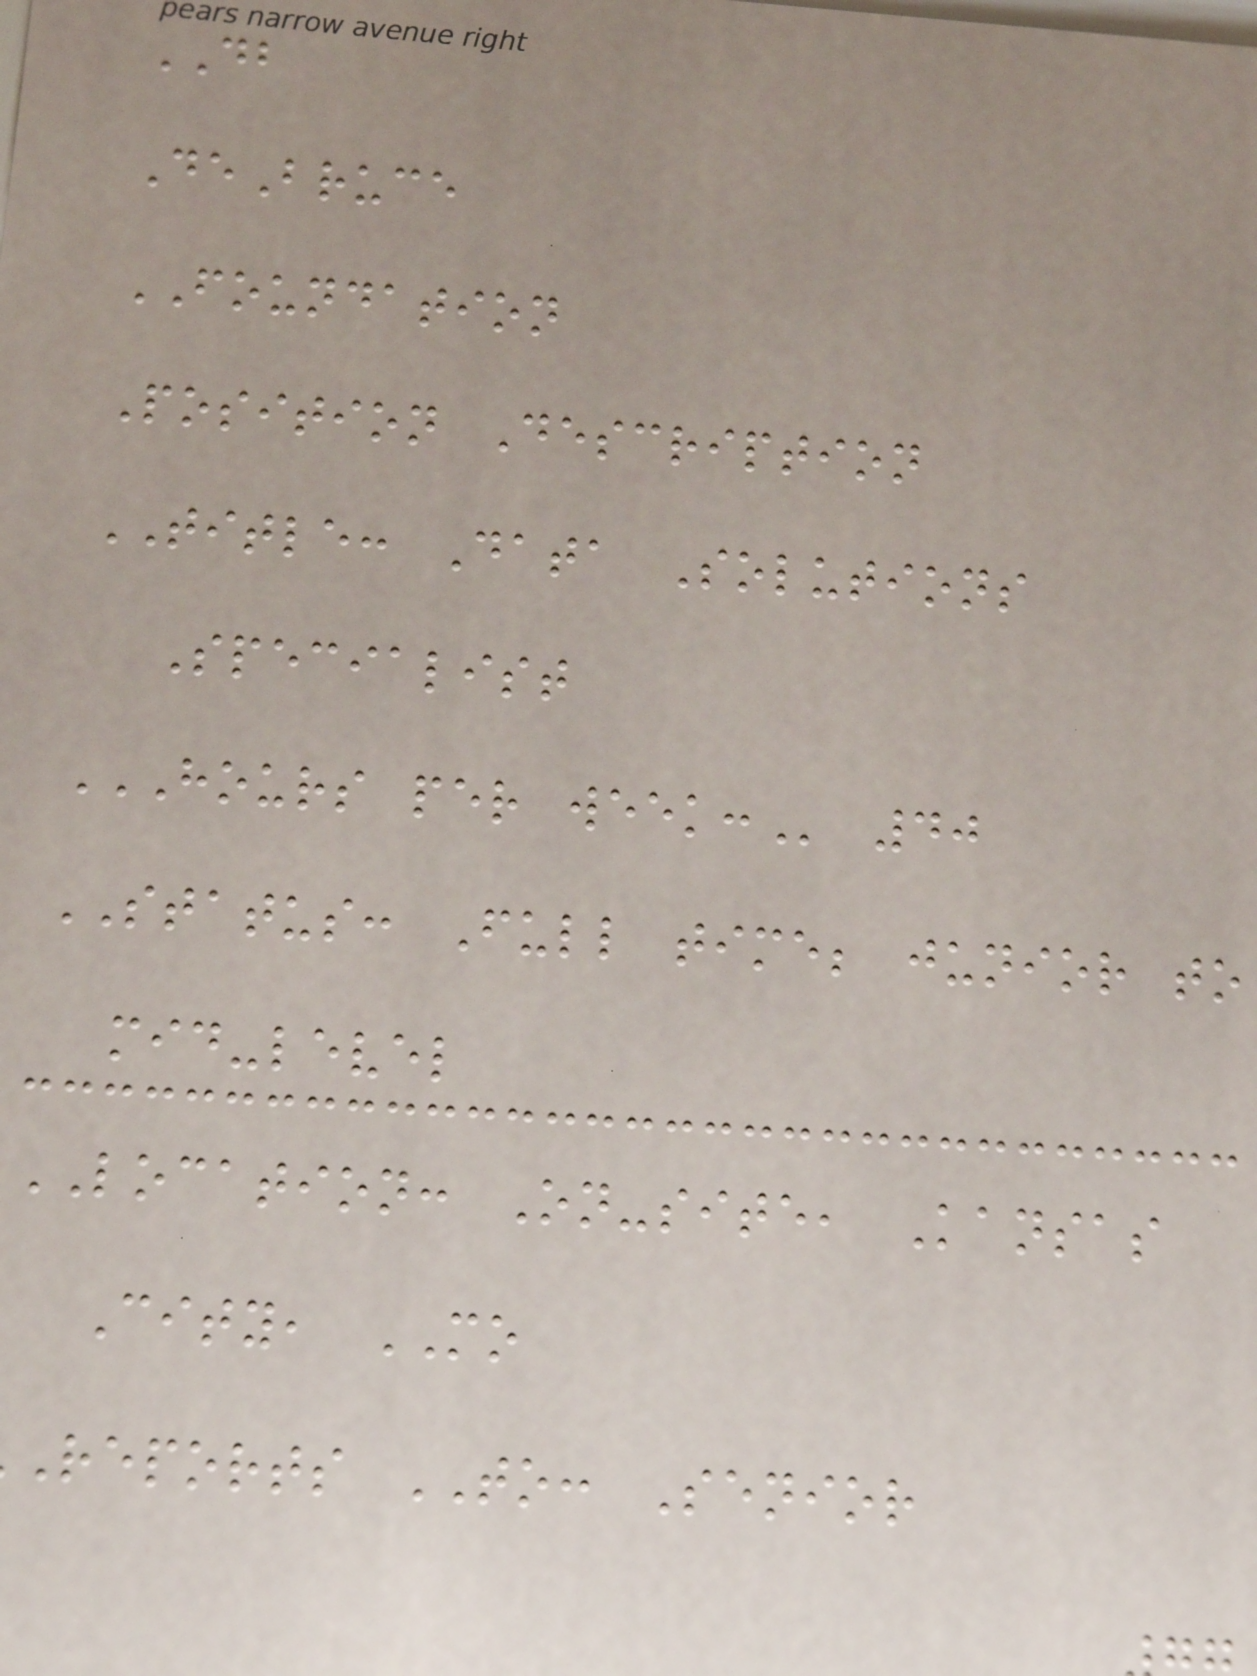DB
DeBruce
FOUNDATION
Position Description
TITLE: Data Solutions
Specialist
HOURS PER WEEK: 40
STATUS: Full time; junior to
mid-level
LOCATION: On-site, Kansas
City, MO
reports TO: Senior
